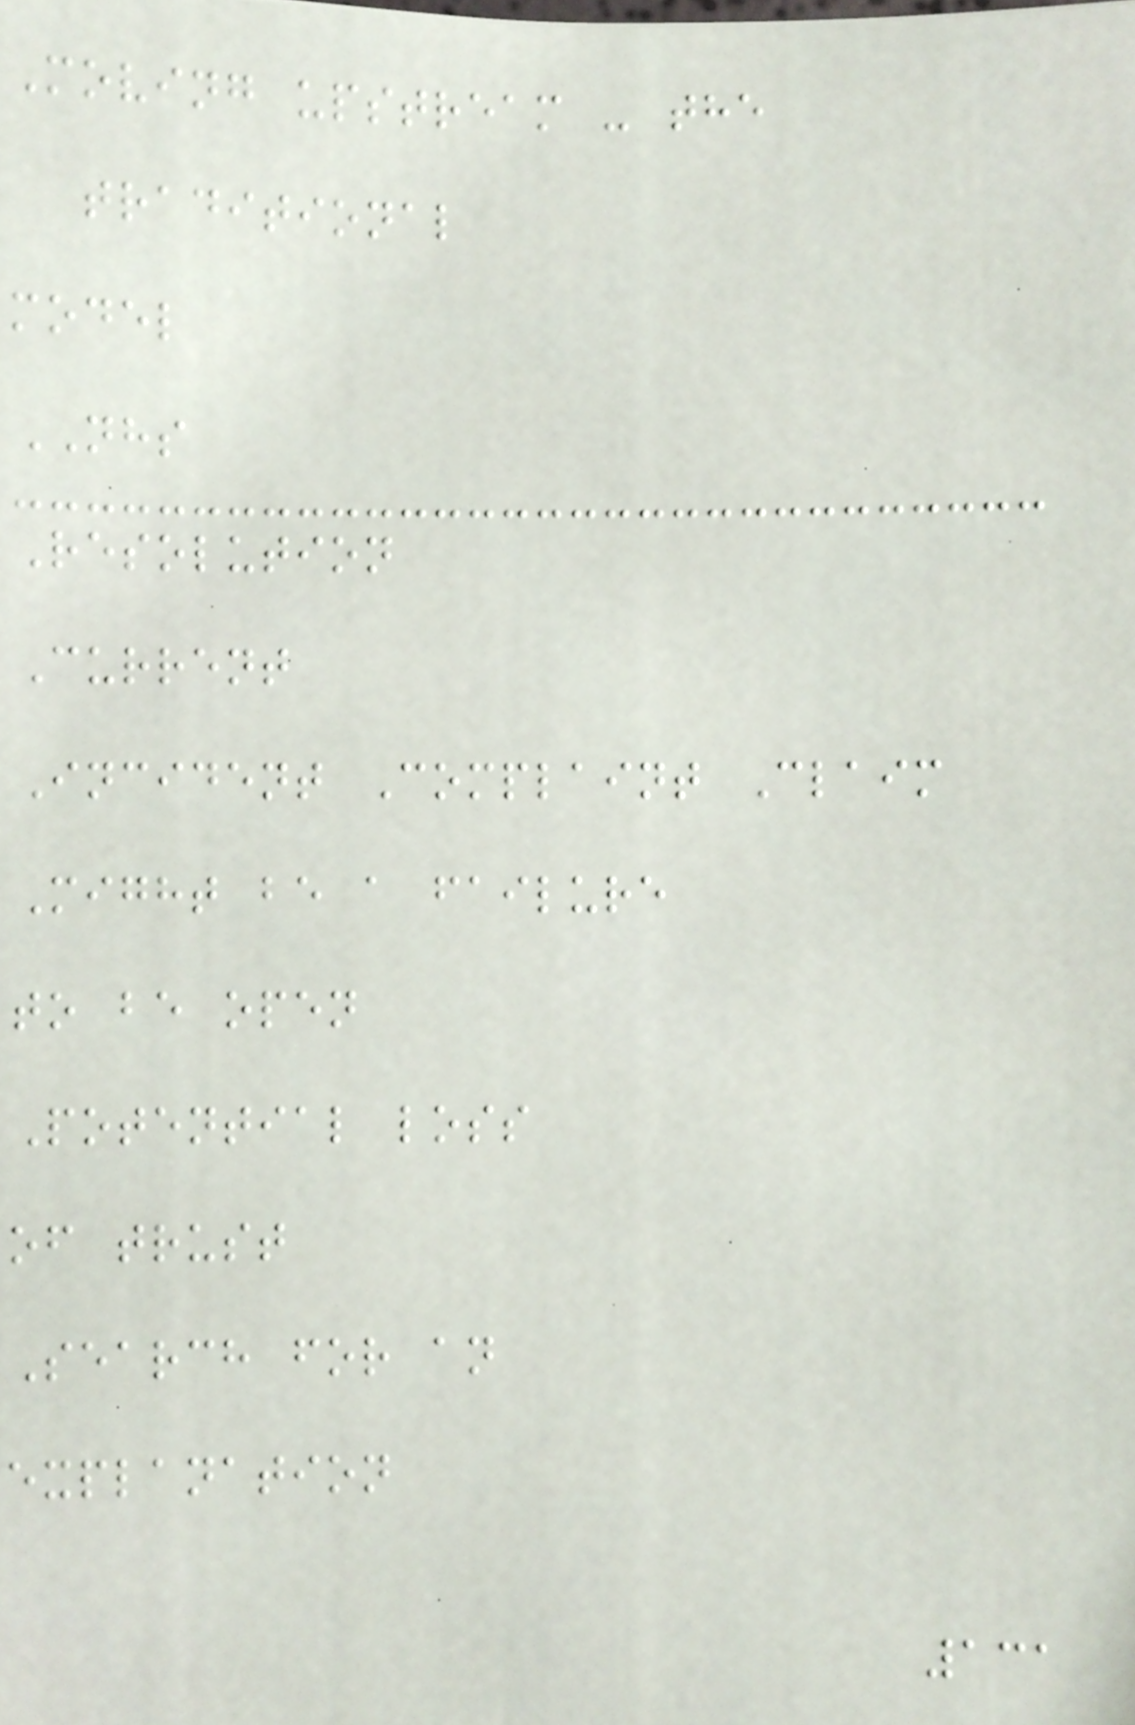Moving upstream - the
traditional
model
NHS
Resolution
Current
Incident Complaint Claim
Might be a failure
to be open
Potential loss
of trust
Search for an
explanation
131
